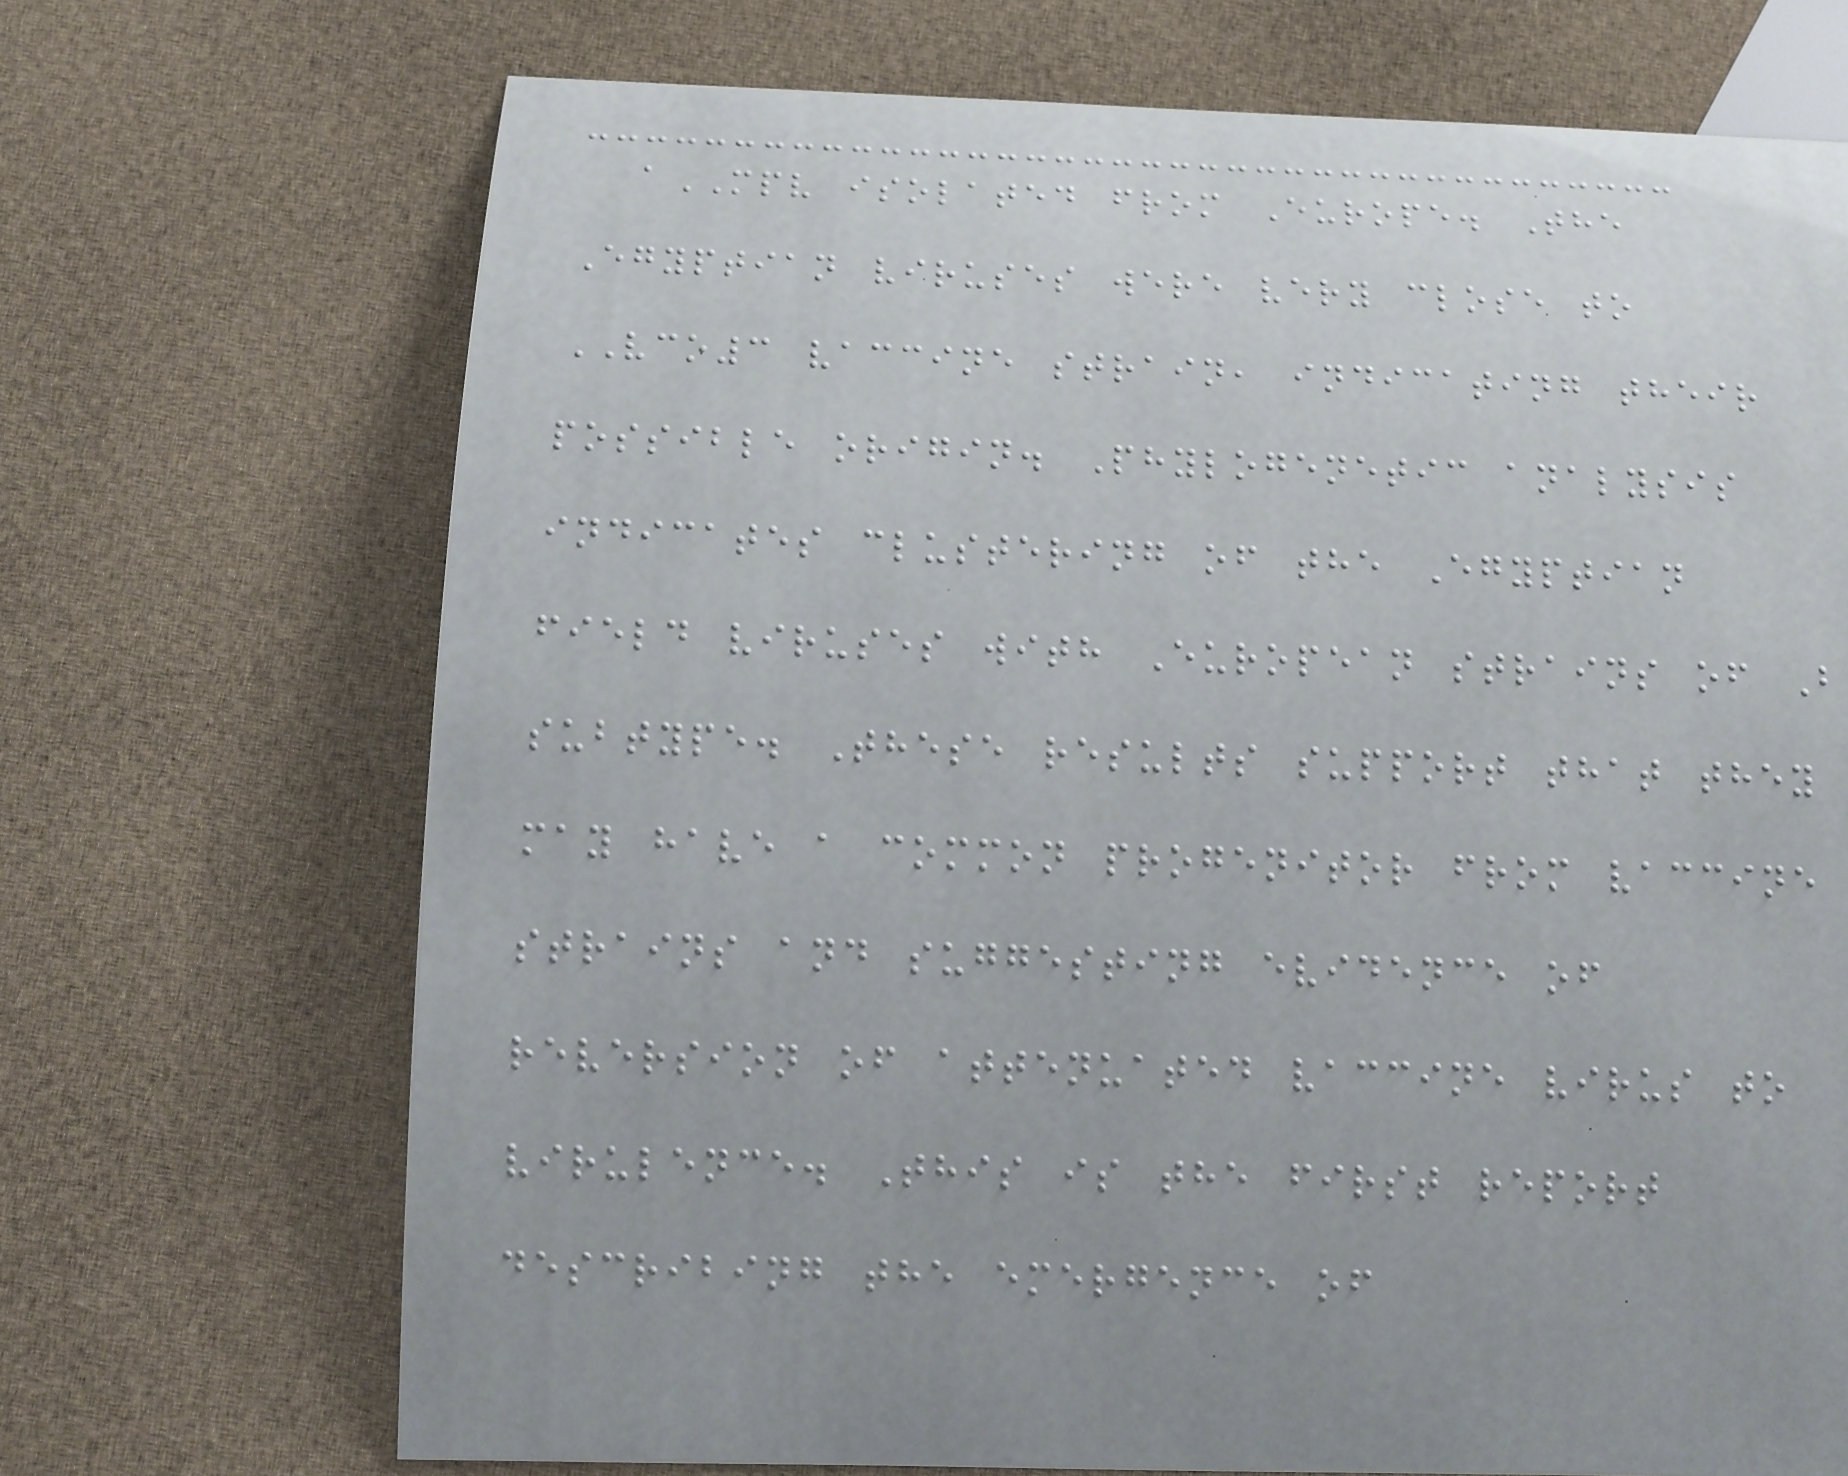aMPV isolated from Europe. The
Egyptian viruses were very close to
VCO3 vaccine strain, indicating their
possible origin. Phylogenetic analysis
indicates clustering of the Egyptian
field viruses with European strains of B
subtype. These results support that they
may have a common progenitor from vaccine
strains and suggesting evidence of
reversion of attenuated vaccine virus to
virulence. This is the first report
describing the emergence of
